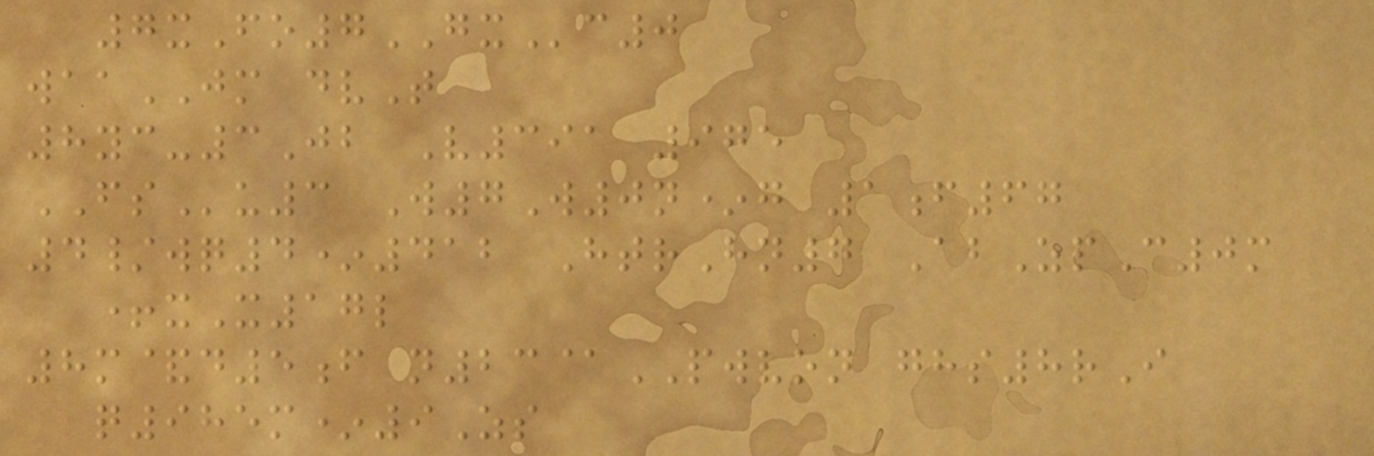7xFo7GXc0
waaJM dvT
8yc-3Jb V391 975
FSu3 W7W0n*g 1f67
4/wq4*412 HtrHn7 AbZpC0m
+xX17l
8m&d5f n23@PWVON ghs8rI
q985m*9Zs
